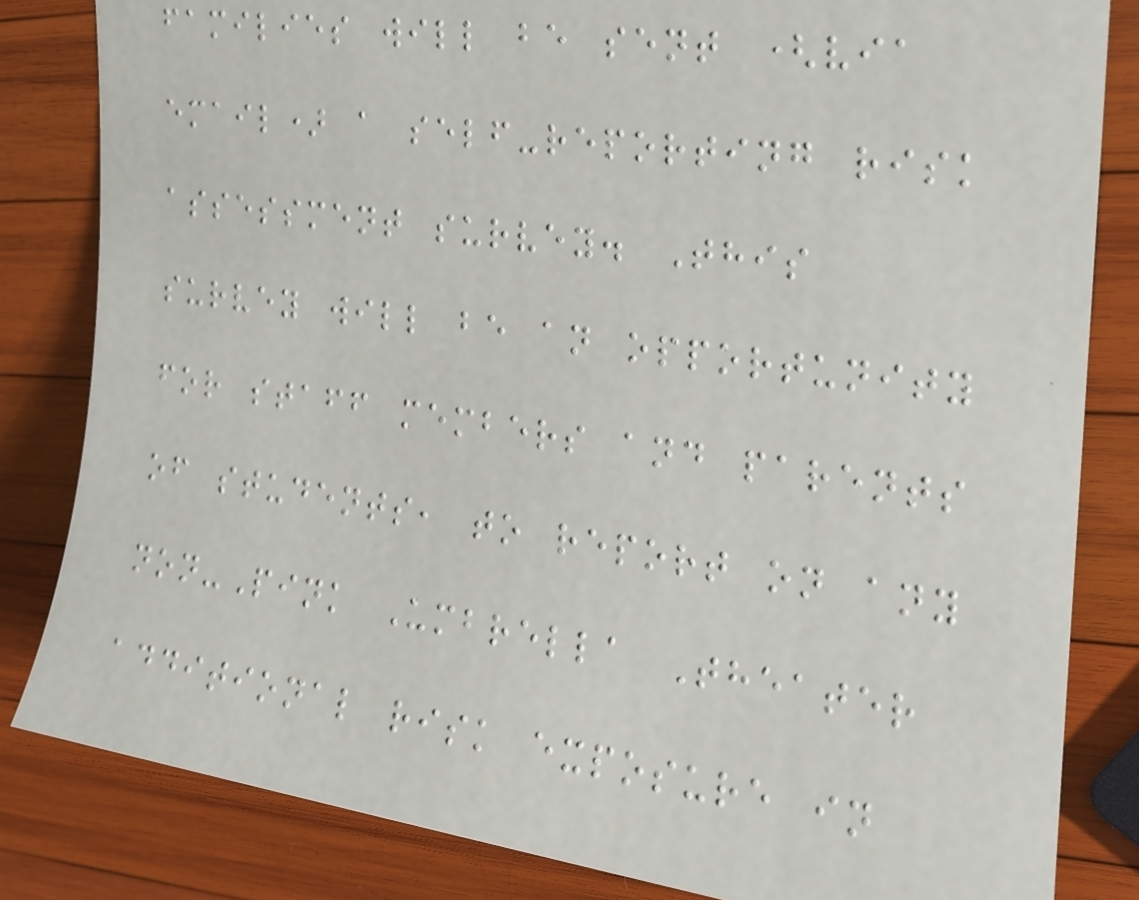families will be sent (via
email) a self-reporting risk
assessment survey. This
survey will be an opportunity
for staff members and parents
of students, to report on any
non-Pink Umbrella Theater
additional risk exposure in
